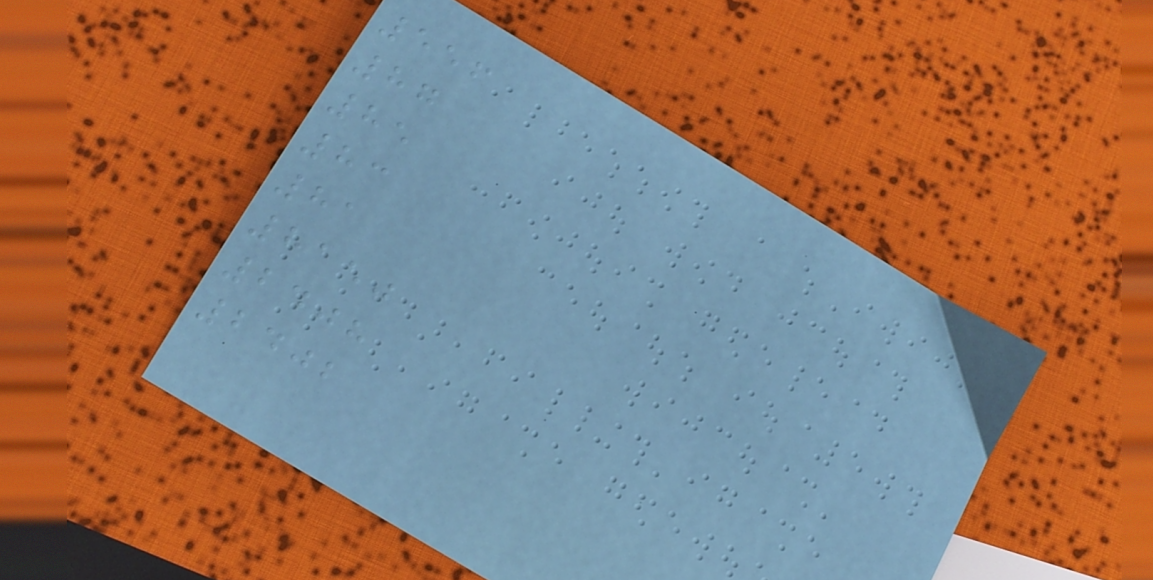556
87
85
83
81
8150
2408
2402
